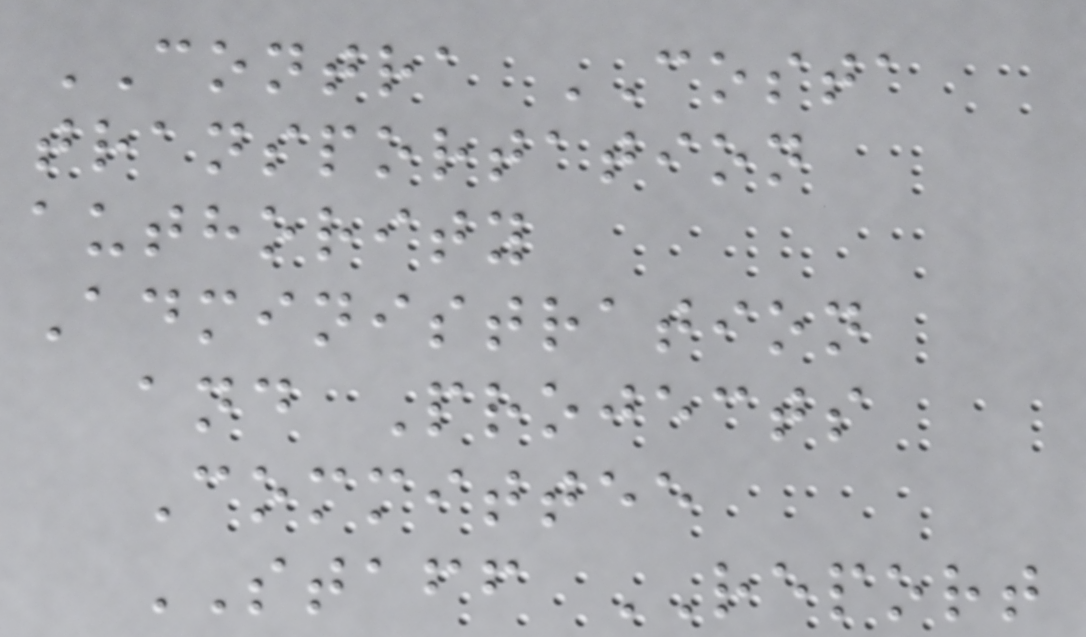CONTRA COSTA
transportation
authority
Administration
and Projects
Committee
STAFF REPORT
